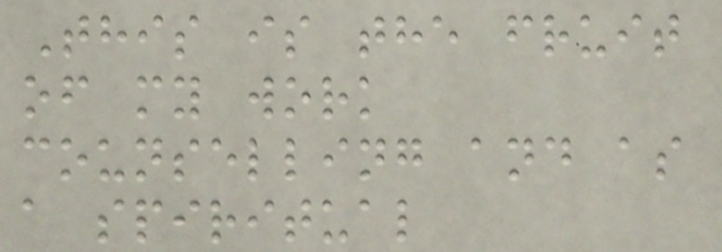This is the fruit
of my work
counselling and as
a spiritual
